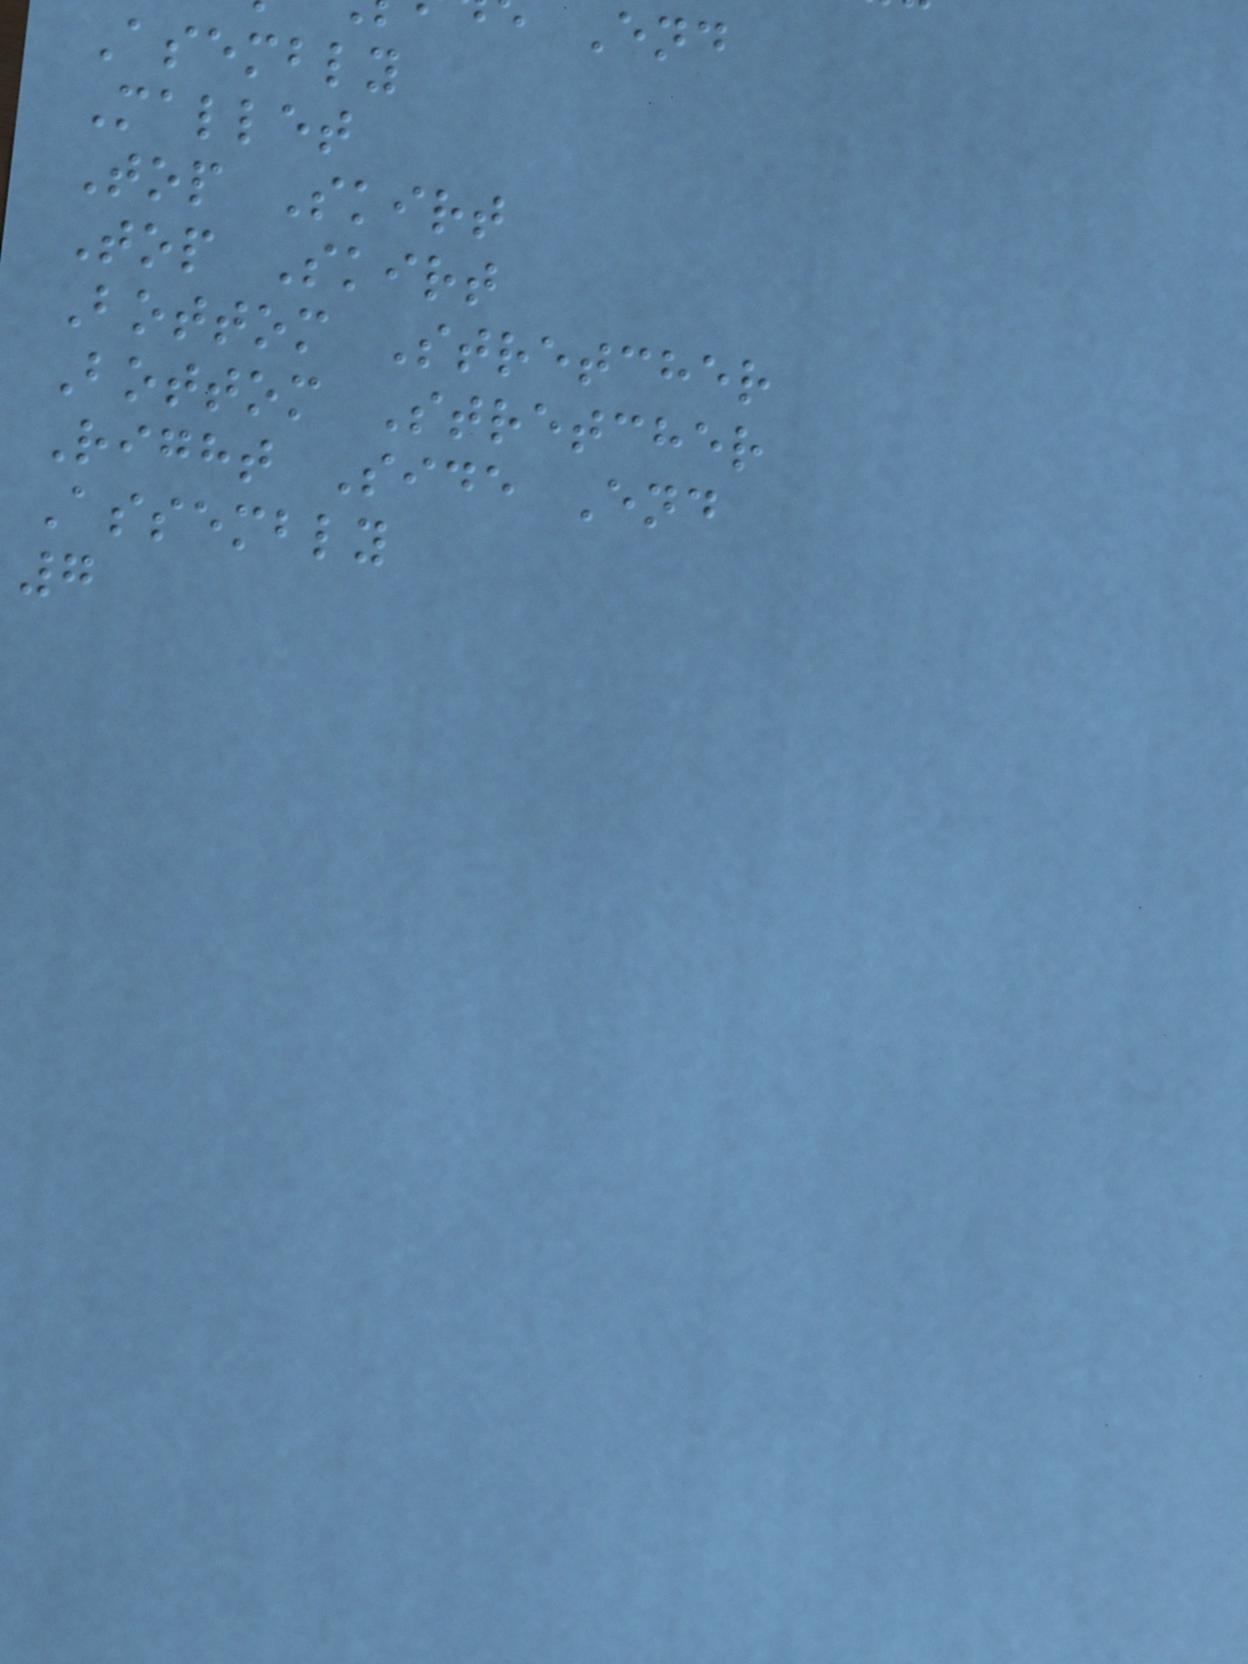End
Asembly
Mallet
Top Skirt
Top Skirt
Bottom Stretcher
Bottom Stretcher
Right Side End
Assembly
7
